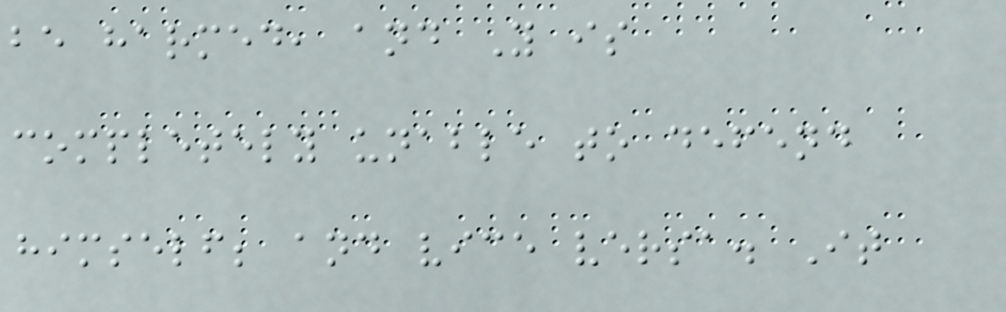be harmed, and Y is
completely unable to defend
himself; and vice versa. It
